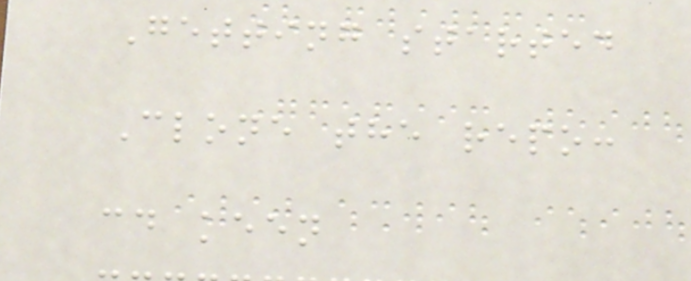Getting started
Clone the repo:
cd keen
